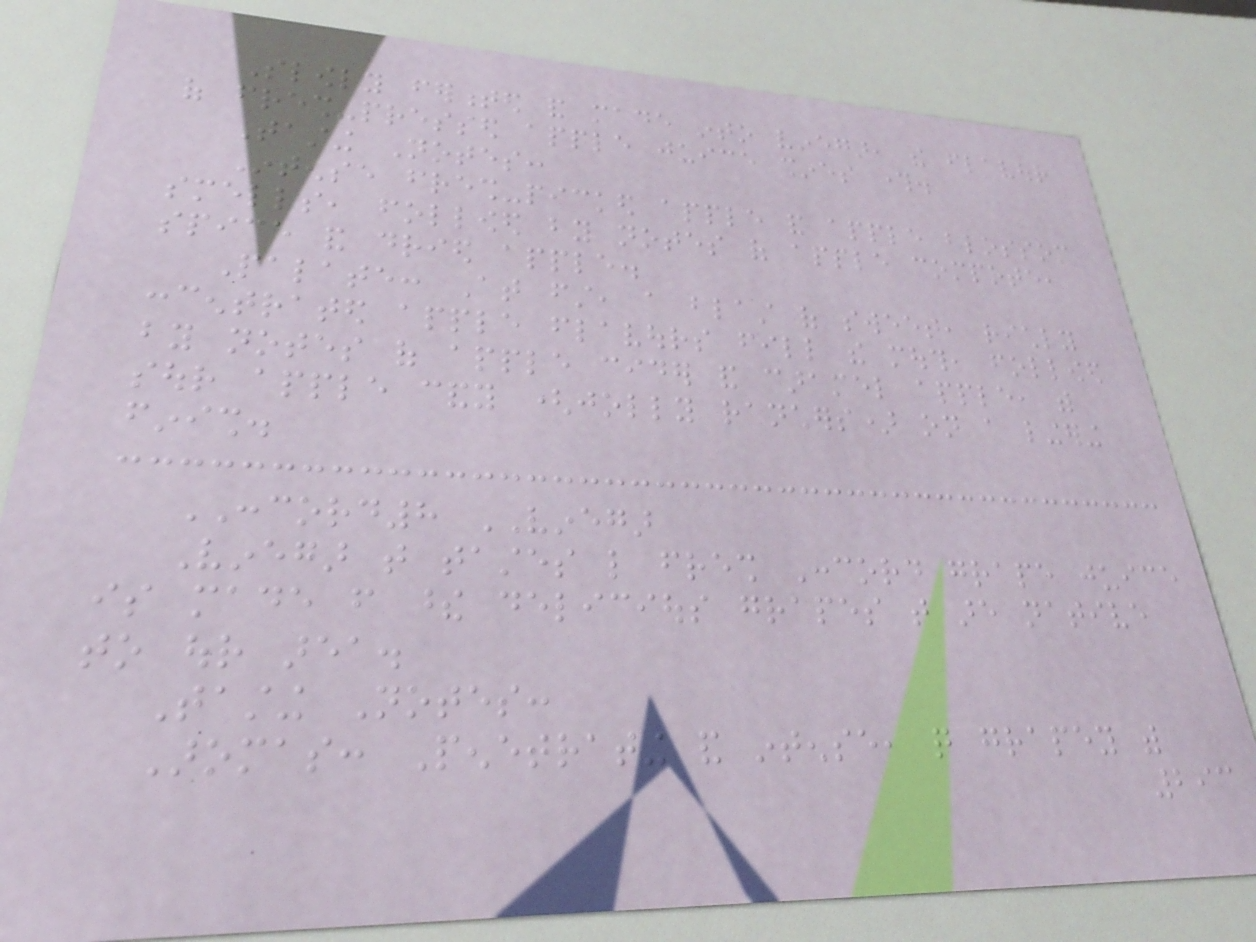Slowly fermented and made into vinegar, the flavour
of fresh-pressed apple juice shines through.
Tasting Notes:
Intense fresh-picked apple and apple blossom
smells, followed by notes of apple compote,
spice and dried apple.
Palate: At first, a blast of sweet, richly
concentrated apple flavours fill the mouth, followed
by notes of apple cider and caramel apple, with
sour apple candy (jolly ranchers) on a lingering
finish.
CONCORD8 VINEGAR
Vinegar that tastes like fresh Concord grape juice
is made from these delicious grapes that are native
to our area.
Tasting Notes:
Aromas: Penetrating and intense, quite grapey with
293
